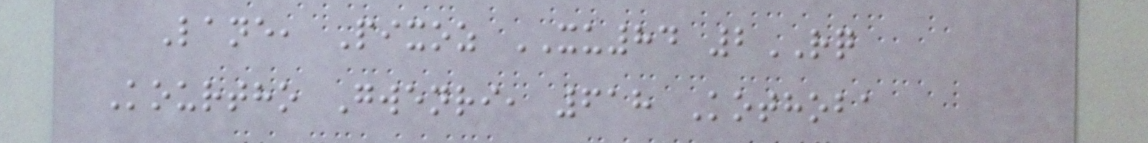Lane, Pixoz XU84 2RQ
Kourtho Gwenri, 618 Kothoba
